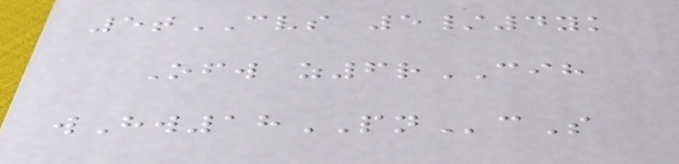5tCVS 5/4yk
Ofw z6rCIH
wHw18PNcS
